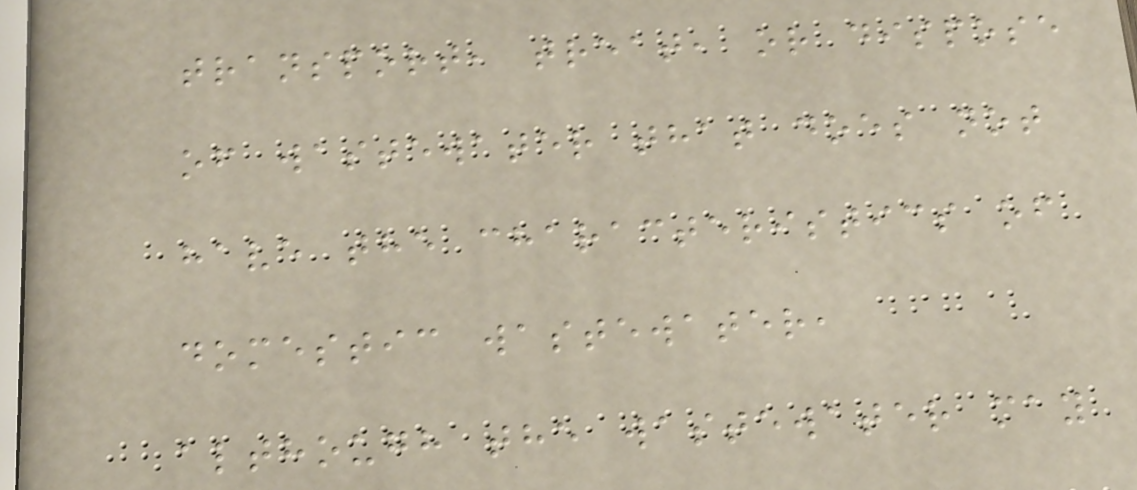transport, treat, or dispose
of wastewater that does not
have the characteristics of
domestic wastewater,
although the wastewater may
